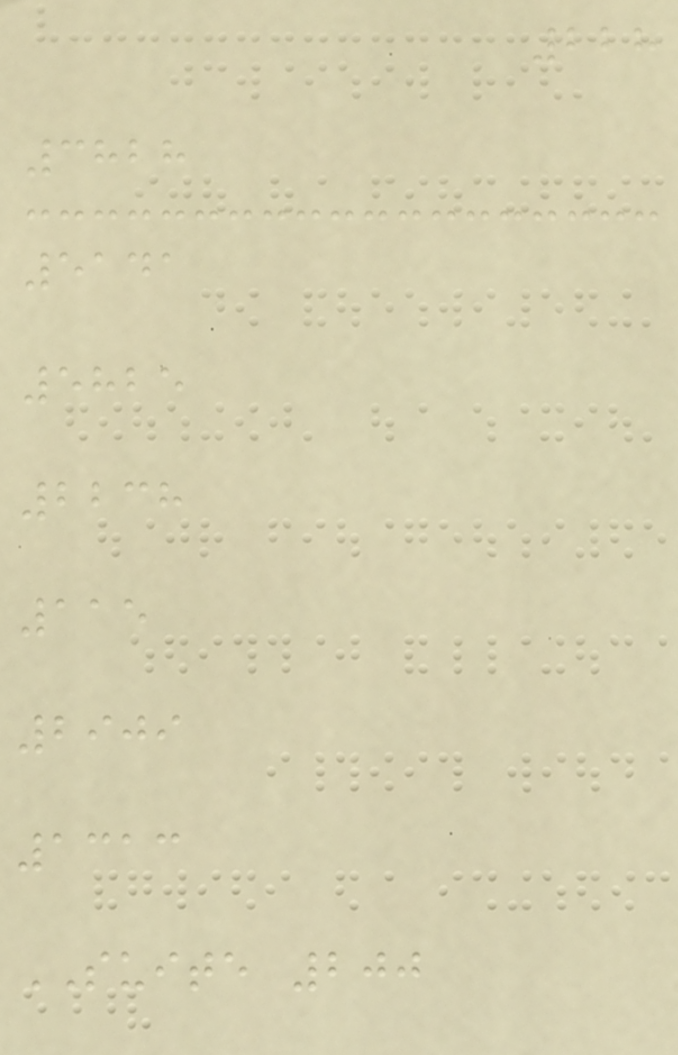228
3828
5141
5825
2238
115
2909
1313
SUITE 200
